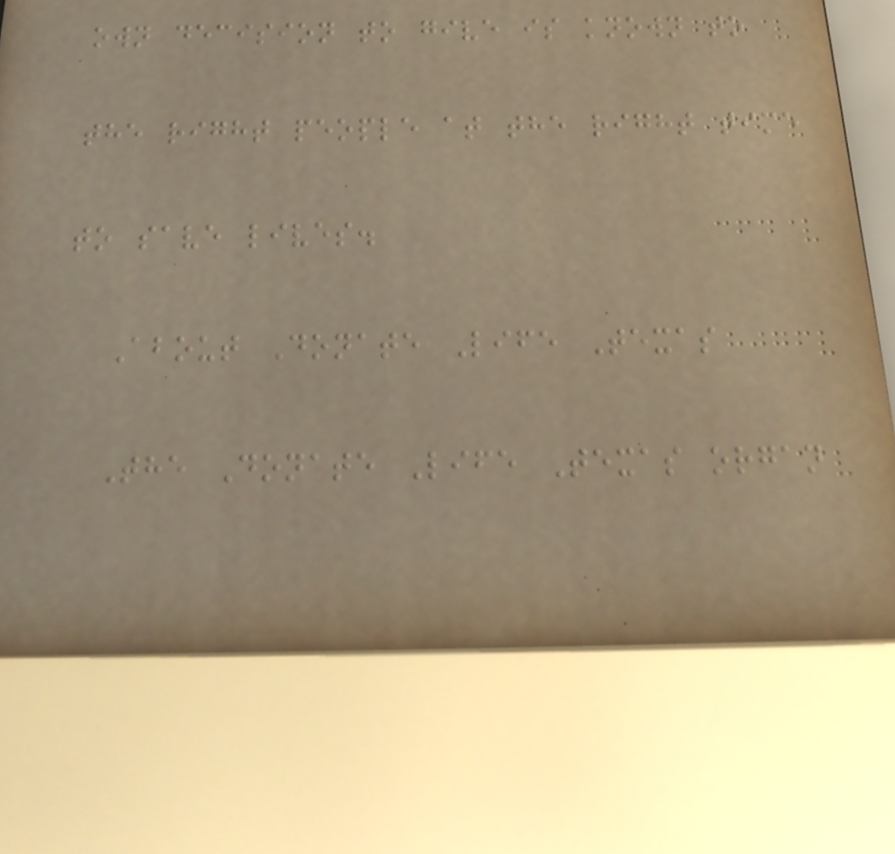own decision to give is known to
the right people at the right time
to save lives.
About Donate Life Texas
The Donate Life Texas organ
